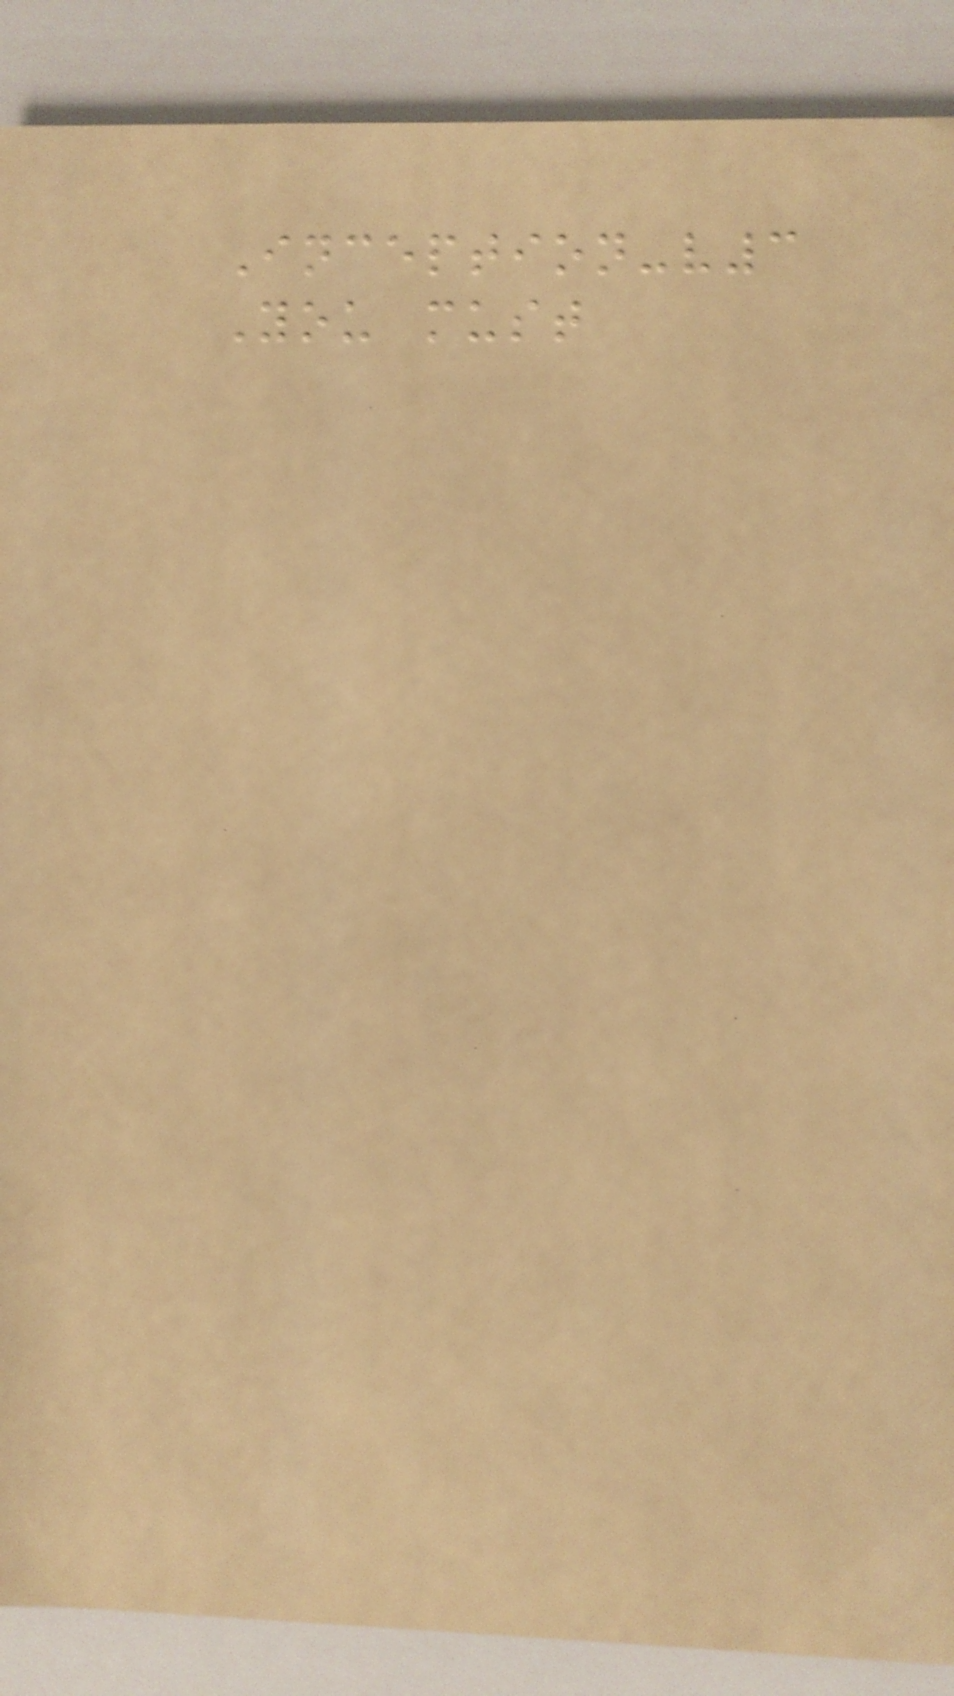Inception-v3
You must
